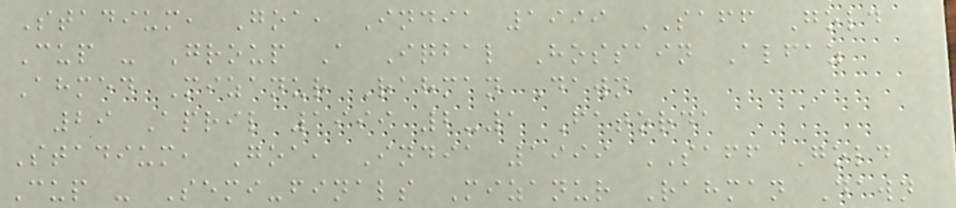Stadium, Goa, India 1999 SAFF Gold
Cup - Group A Iqbal Hossain Alfaz
Ahmed Mizanur Rahman Dawn
29 April 1999 2-1 Fatorda
Stadium, Goa, India 1999 SAFF Gold
Cup - Semi-finals Mizanur Rahman Dawn
